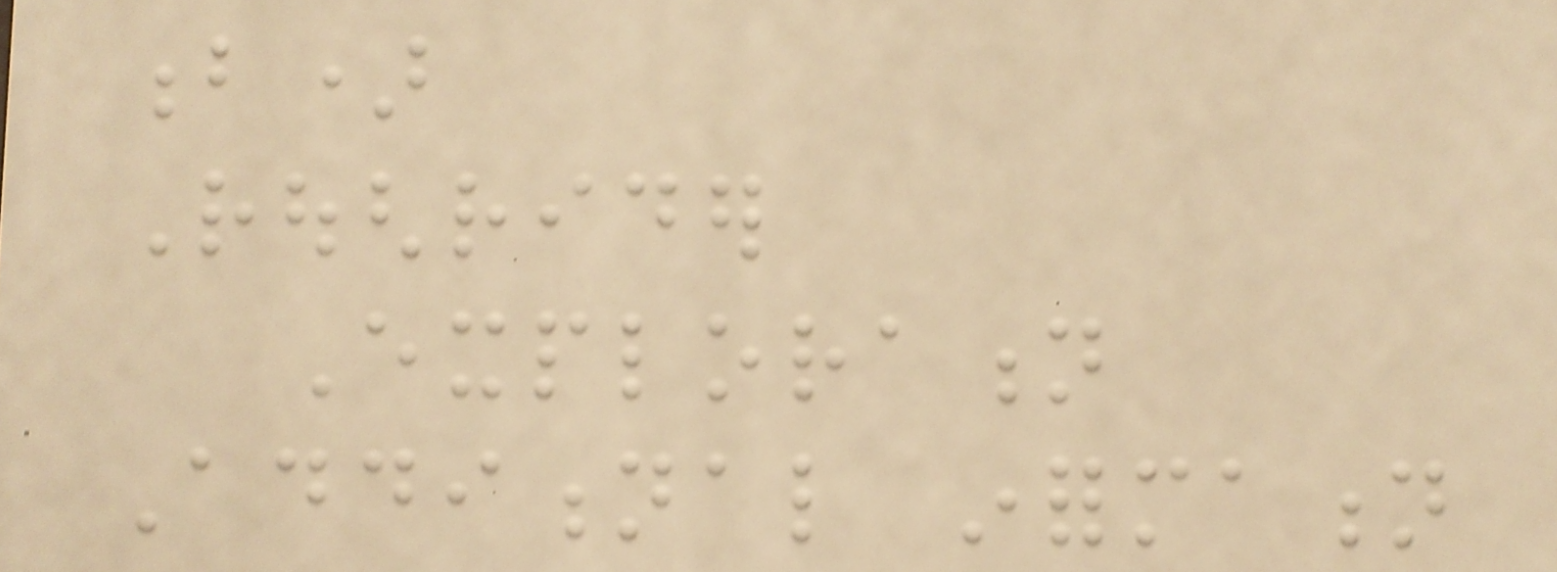b)
Roughrider
Exploration
Additional information
